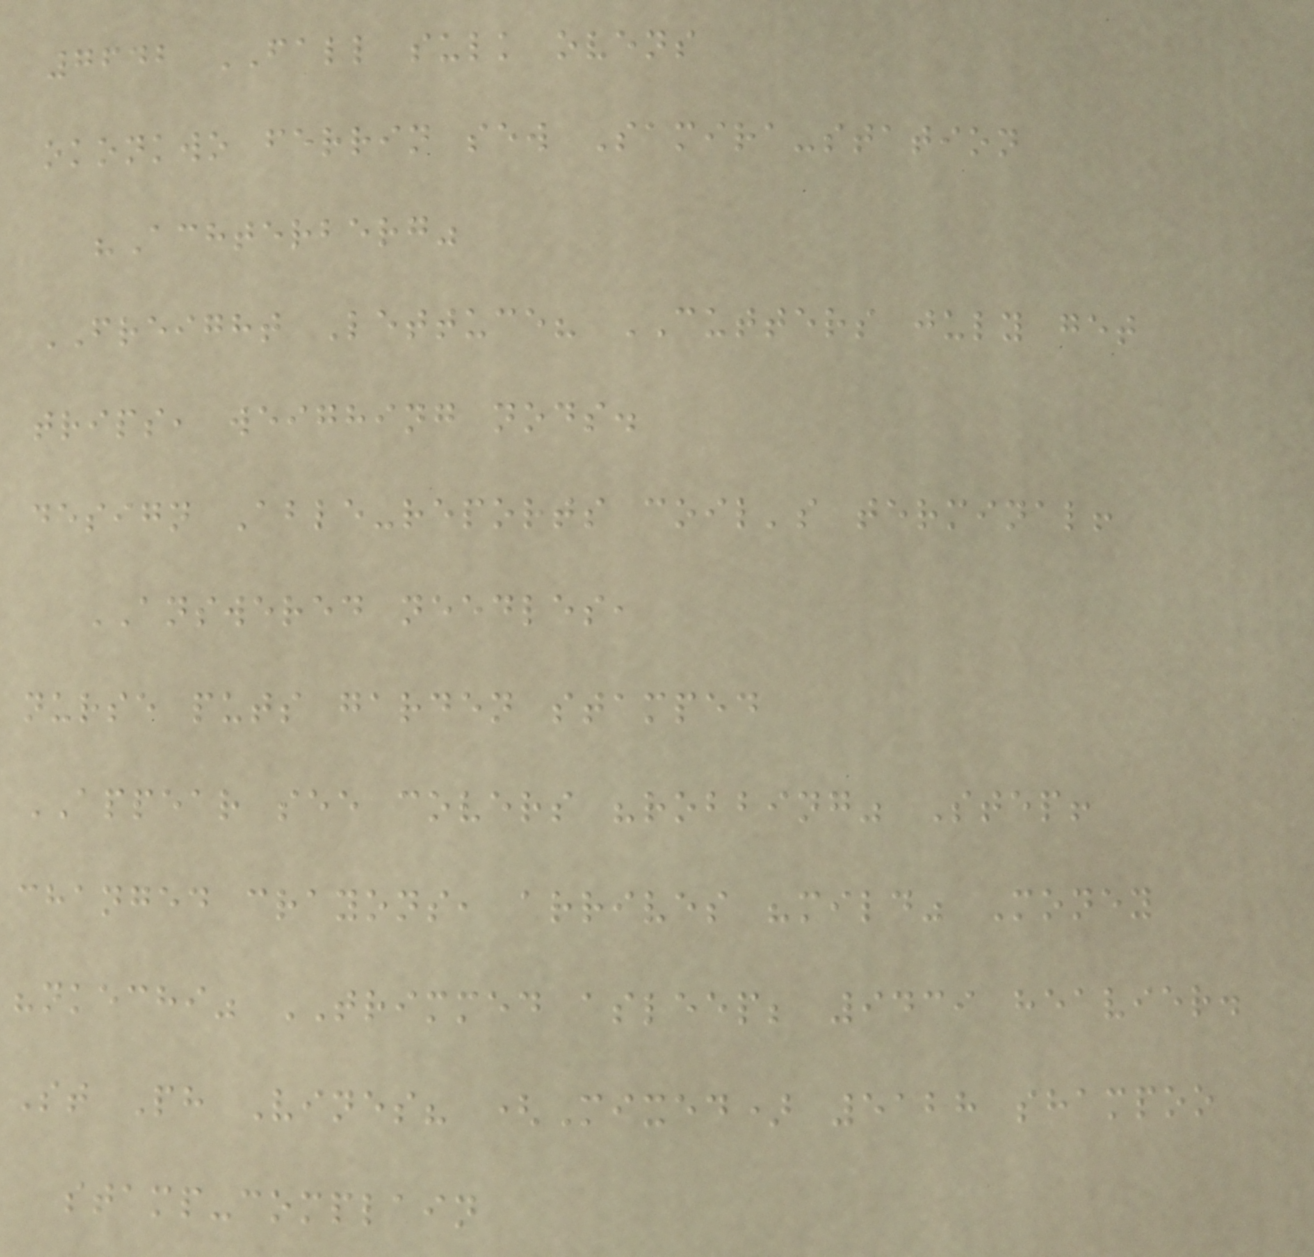7642 FALL sulk ovens
okonkwo ferrin sew Samira-station
"Achterberg"
FREIGHT Lettuce? CUTTERS july get
trips, weighing nods.
design Able-reports coil's terminal!
ANSWERED needles,
nurse puts garden stamped
APPEAR see covers "robbing" Step!
changed crayons, arrives "mild" Money
"nkechi" TRIMMED asleep; 9439 heavier.
St Ph Vines? (Mixed) 5128 shampoo
stamp-complain
